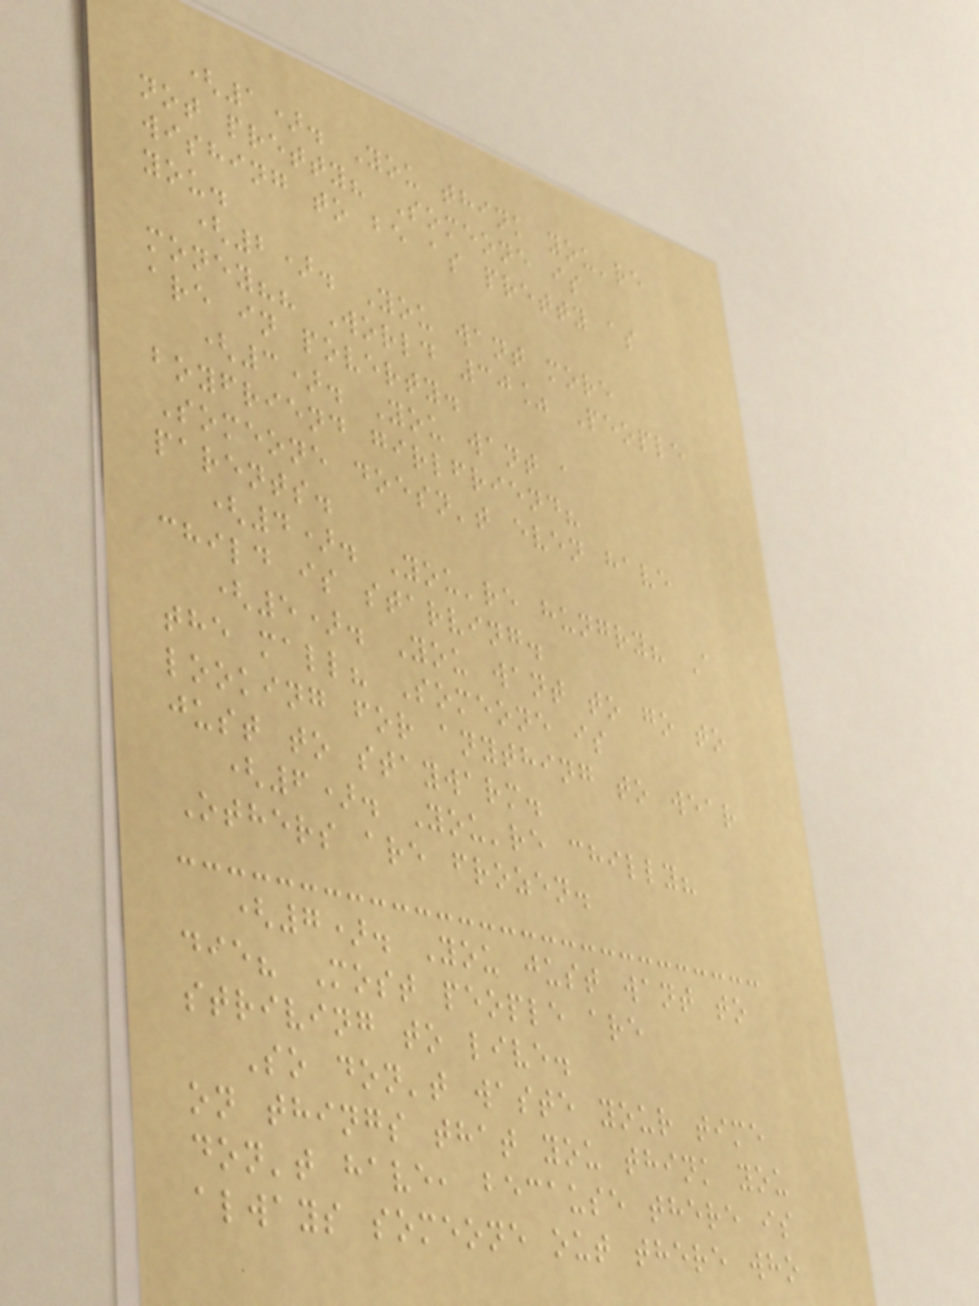(1). You think you're
not pretty? Someone is
wishing to be as pretty as
you.
(2). You want more
money?? World 30% People
are in poverty.
(3). You want a
boyfriend girlfriend?
Someone doesn't even have
parents.
(4). You're hungry? A
child is starving.
(5). You want to go to
the mall? Someone is
looking for anything to wear
just to staywarm.
(6). You're chilly?
Others are frozen.
(7). You just want to
die? Most people are
striving to live.
So don't waste your time
on things that you think you
don't have, because there is
always someone out there who
